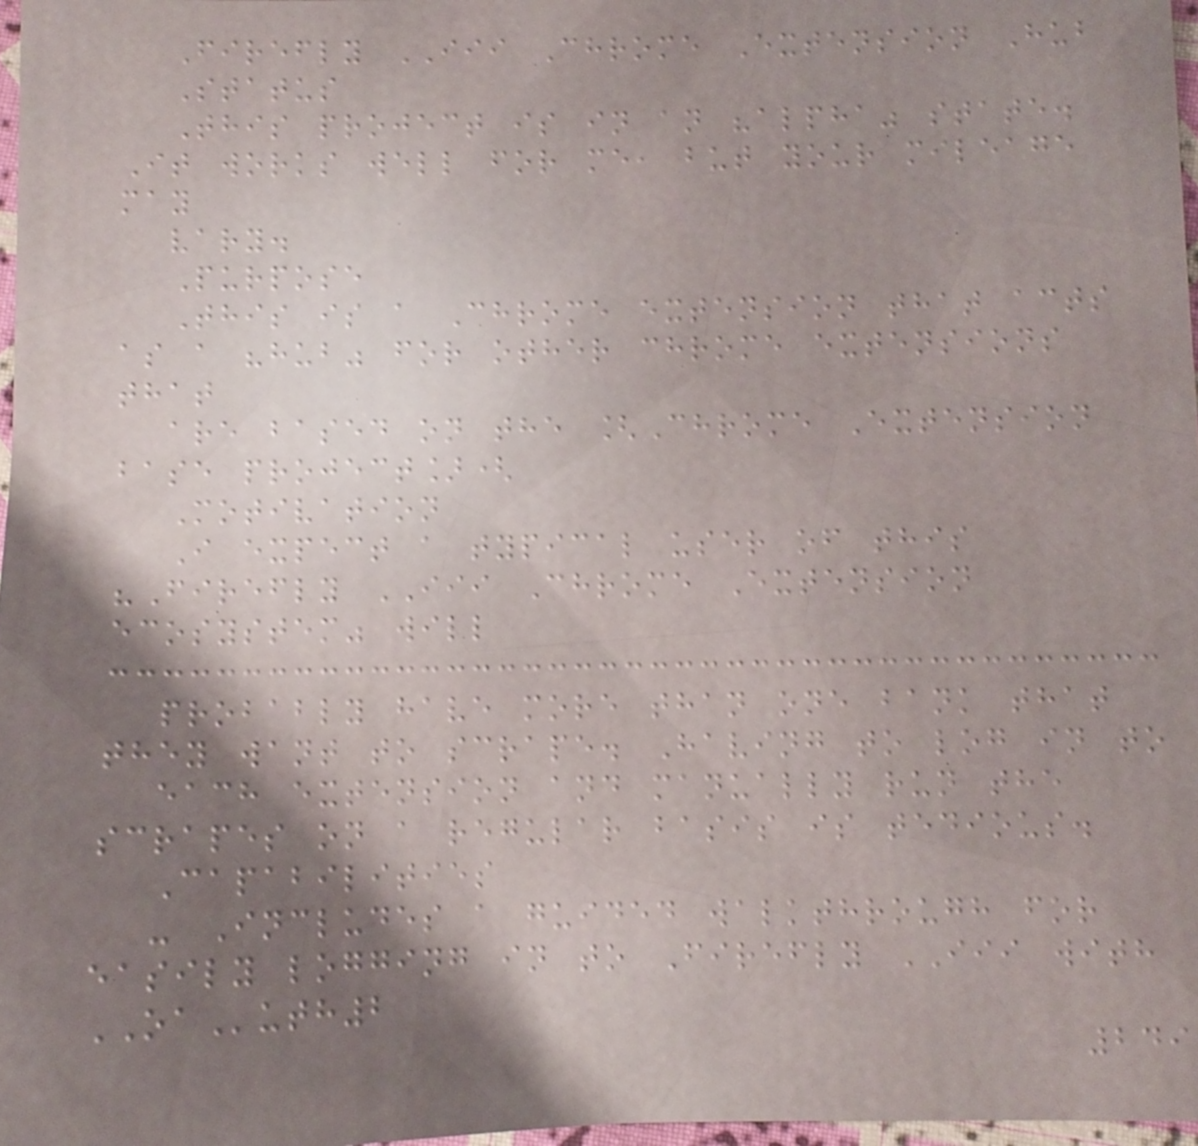Firefly III Chrome Extension Hub
Status
This project is in an "alpha" state.
It works well for me, but your mileage
may
vary.
Purpose
This is a Chrome extension that acts
as a "hub" for other chrome extensions
that
are based on the [Chrome Extension
base project](
Motivation
I expect a typical user of this
"Firefly III Chrome Extension
ecosystem" will
probably have more than one bank that
they want to scrape. Having to log in to
each extension and manually run the
scrapes on a regular basis is tedious.
Capabilities
- Includes a guided walkthrough for
easily logging in to Firefly III with
OAuth2
249
